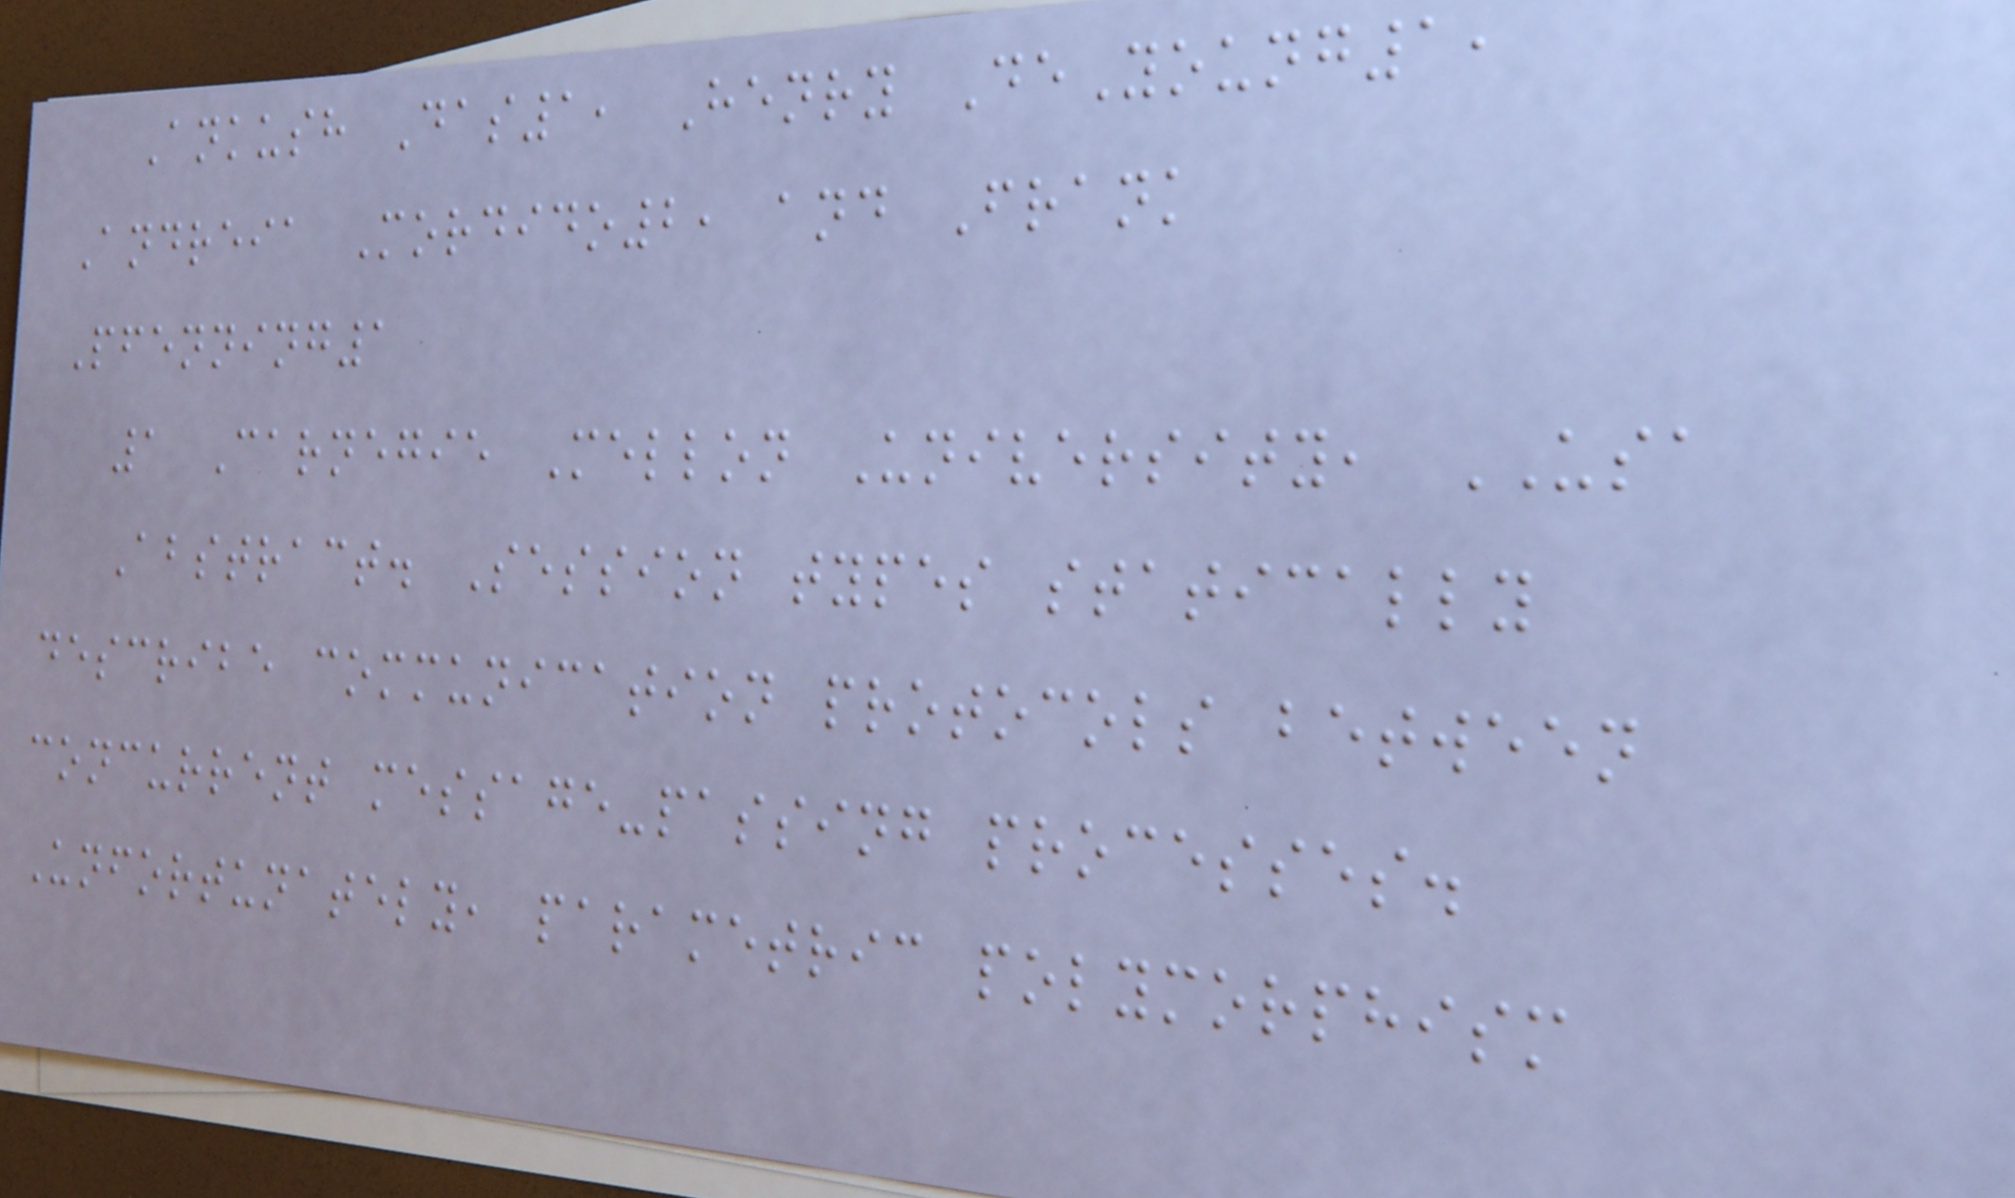Ankush Das1, Henry DeYoung1,
Andreia Mordido2, and Frank
Pfenning1
1 Carnegie Mellon University, USA
Abstract. Session types statically
describe communication protocols between
concurrent message-passing processes.
Unfortunately, parametric polymorphism
